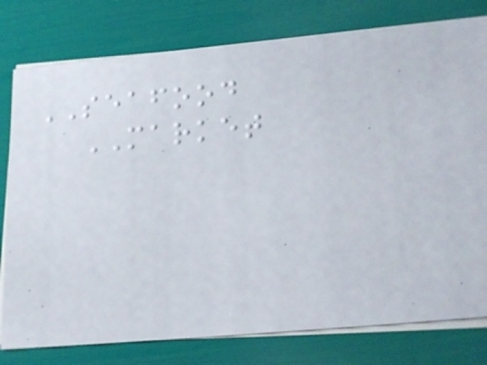SEAFOOD
MARKET
